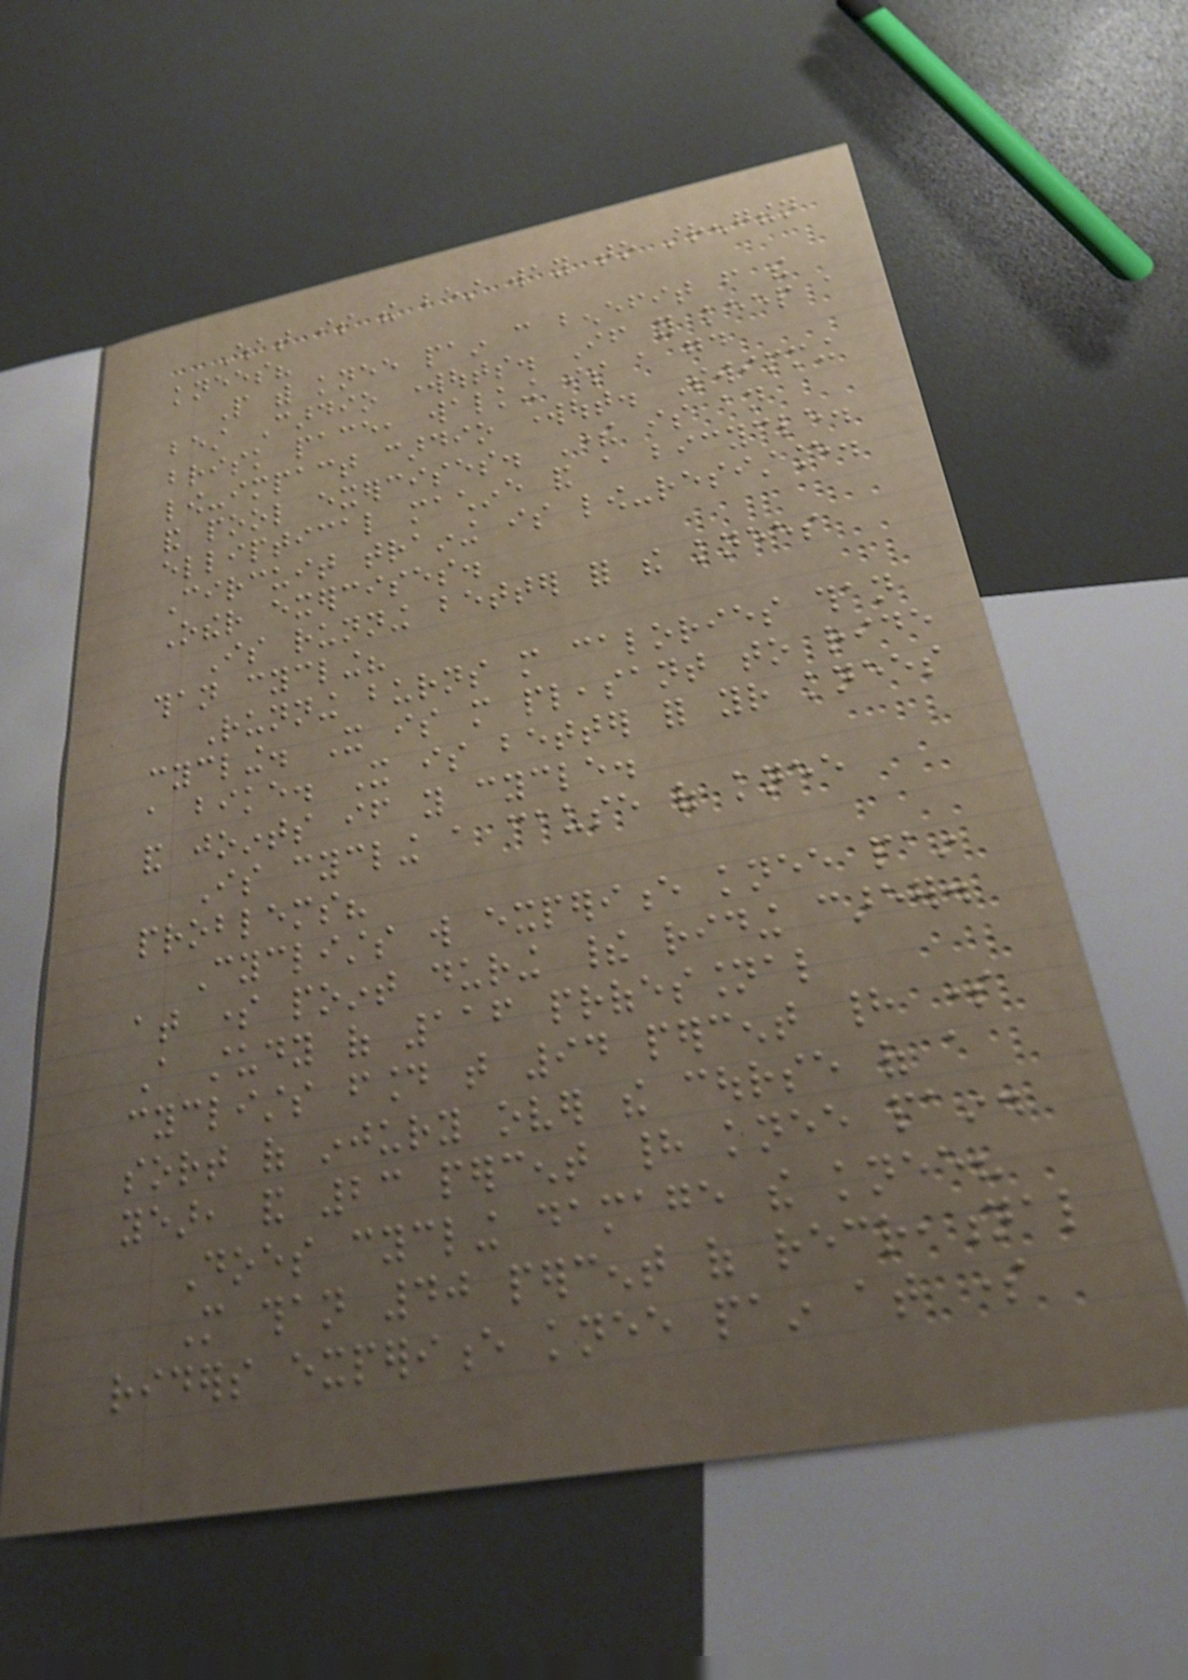What is the best way to strengthen
knees?
People with knee pain can benefit from the
best Cardio workouts. If you keep a
brisk pace, walking is a good
low-impact cardio workout. Swimming
and pool exercises. There is an
elliptical machine and a bicycle.
Circuit training is low-resistance.
Other exercises.
Is running better for the knees
than cycling?
Running burns more calories than
cycling. It is more pleasant to ride
a bike. It is better for your knees
and joints if you cycle.
Is cycling a cause of knee
problems?
Cyclists will experience knee pain
at some point during their riding career.
A study of 116 professional
cyclists found that 94 percent had some
sort of injury over the course of a
year, and 23 percent had knee pain.
Does cycling damage the knee?
More than 40 percent of recreational
riders experience knee pain at some
